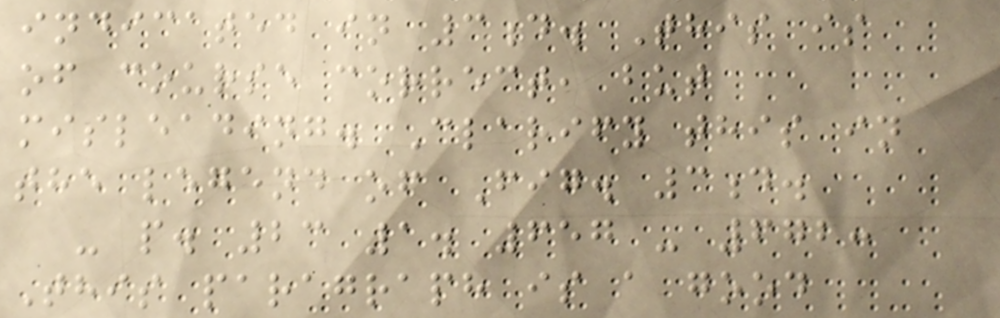indicated in 3d. This is
of course correct, but
misleading. Clarify this in
the legend of Fig. 3d.
- p. 23 1. 657 - 672:
This paragraph is a good
